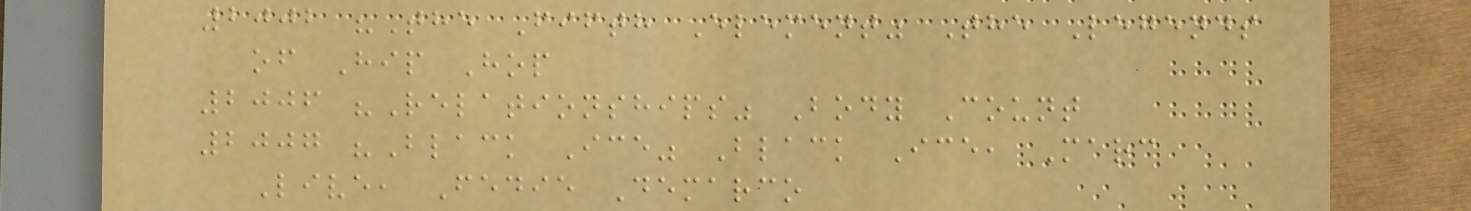2002 "The Fifth Element" The Legends
of Hip Hop
2006 "Relationships" Body Count
2007 "Black Ice" Black Ice, Marc
Live, Fedie Demarco
